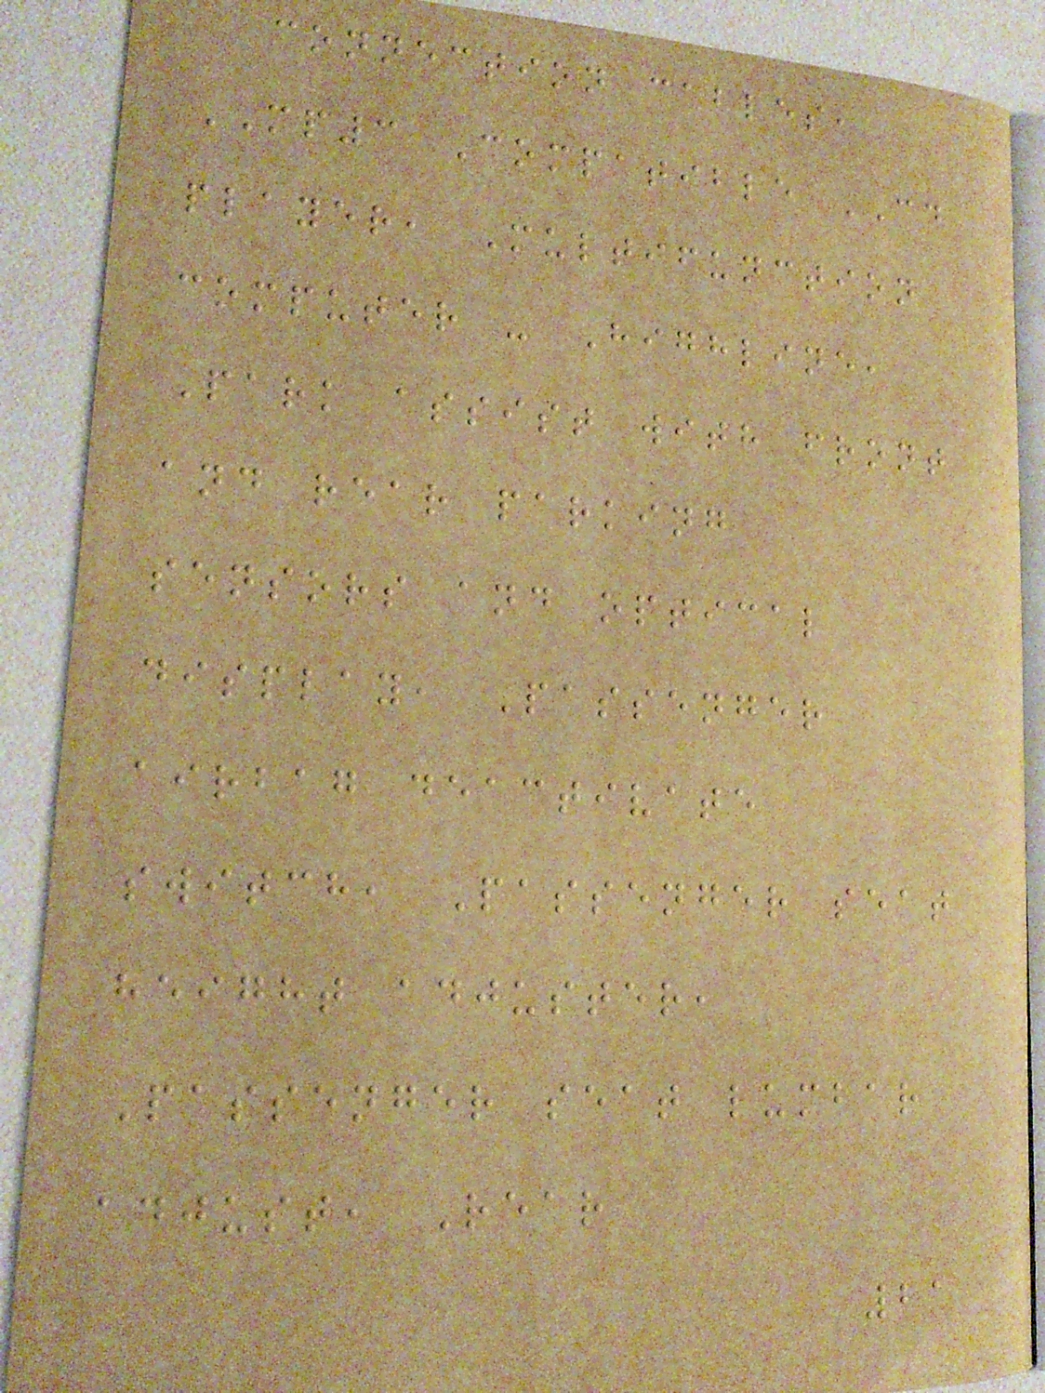connection cables,
MP3 Compatible CD
player, Multifunction
computer - Highline,
Park assist with front
and rear parking
sensors and optical
display, Passenger
airbag deactivate
switch, Passenger seat
height adjuster,
Passenger seat lumbar
adjust, Rear
21
